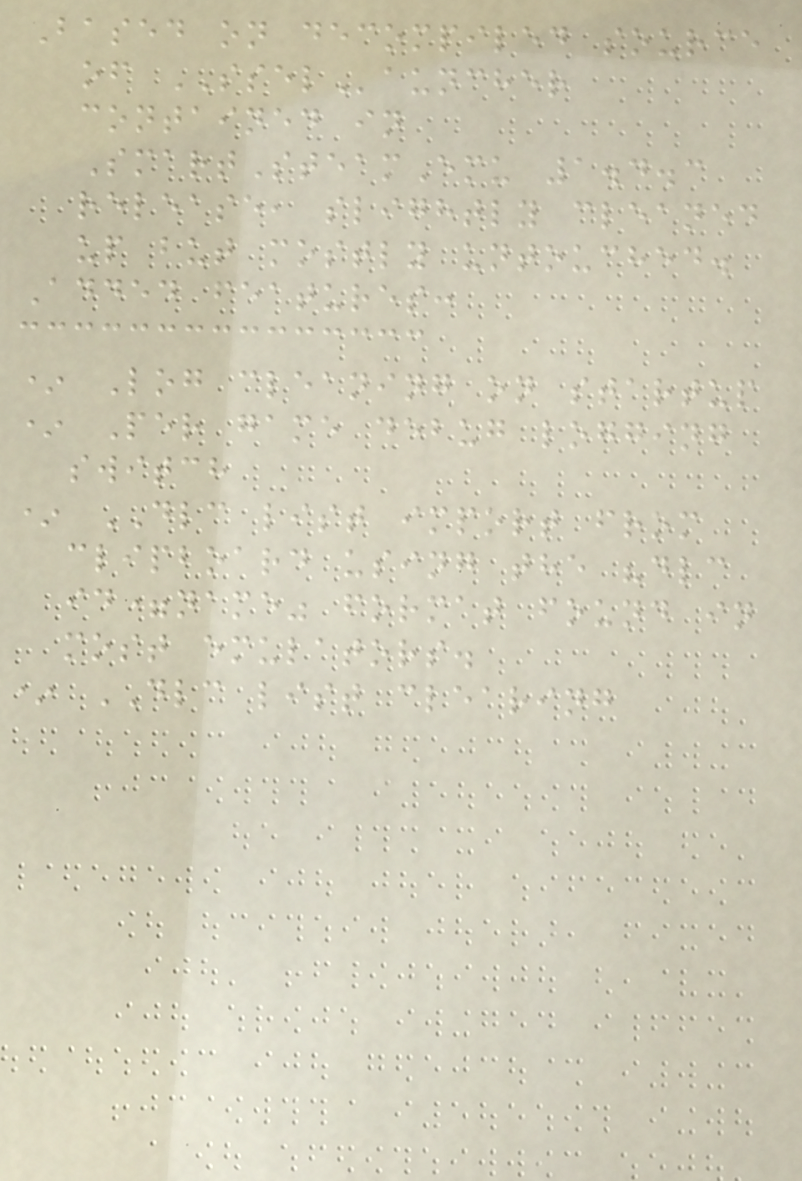Based on decompiled source
of SSELauncher
contained in
SmartSteamEmu 1.4.3
release, slightly cleaned
up but mostly untouched.
Added features:
* Log cleaning on startup
* Per game debug logging
switch
* DLC list import from
clipboard using the "dlc
id=name" format found in
most emulators.
* DLC list clearing
